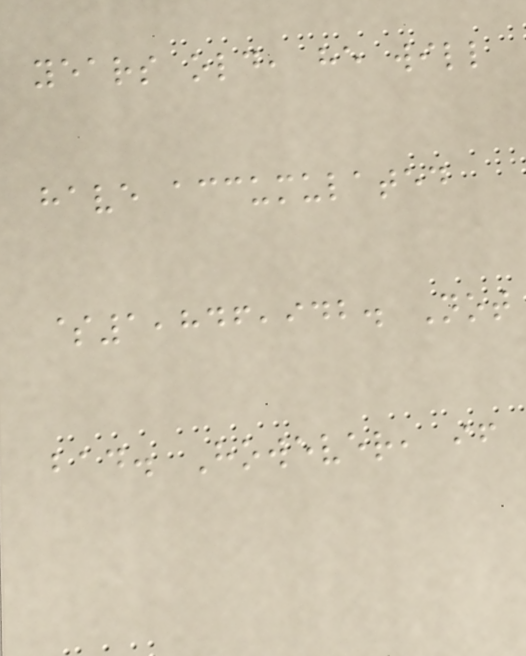years old, he will
have accumulated
$1,846,942. Not
bad. However, if
